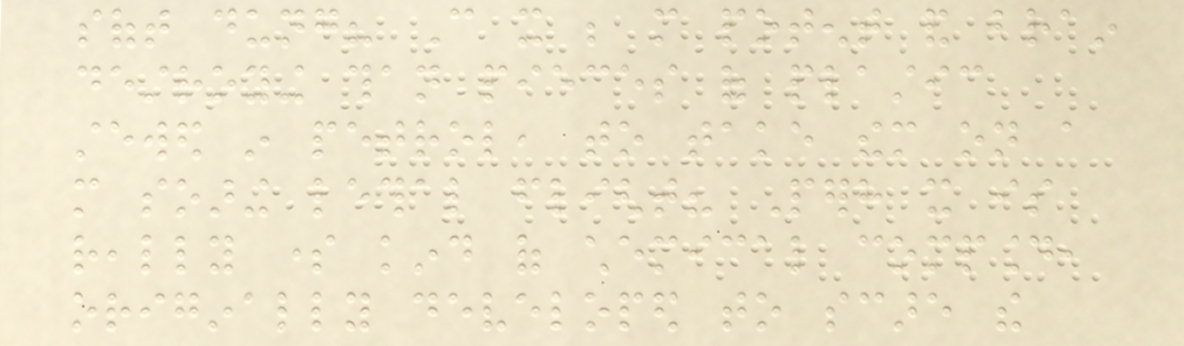soft dung? Can it be more potent and brain
destroying than pieces of plastic
stewed in petrol, to take them on a
more soaring lethal flight? Perhaps it is
really some kind of chemical compound,
originally developed to scare the
